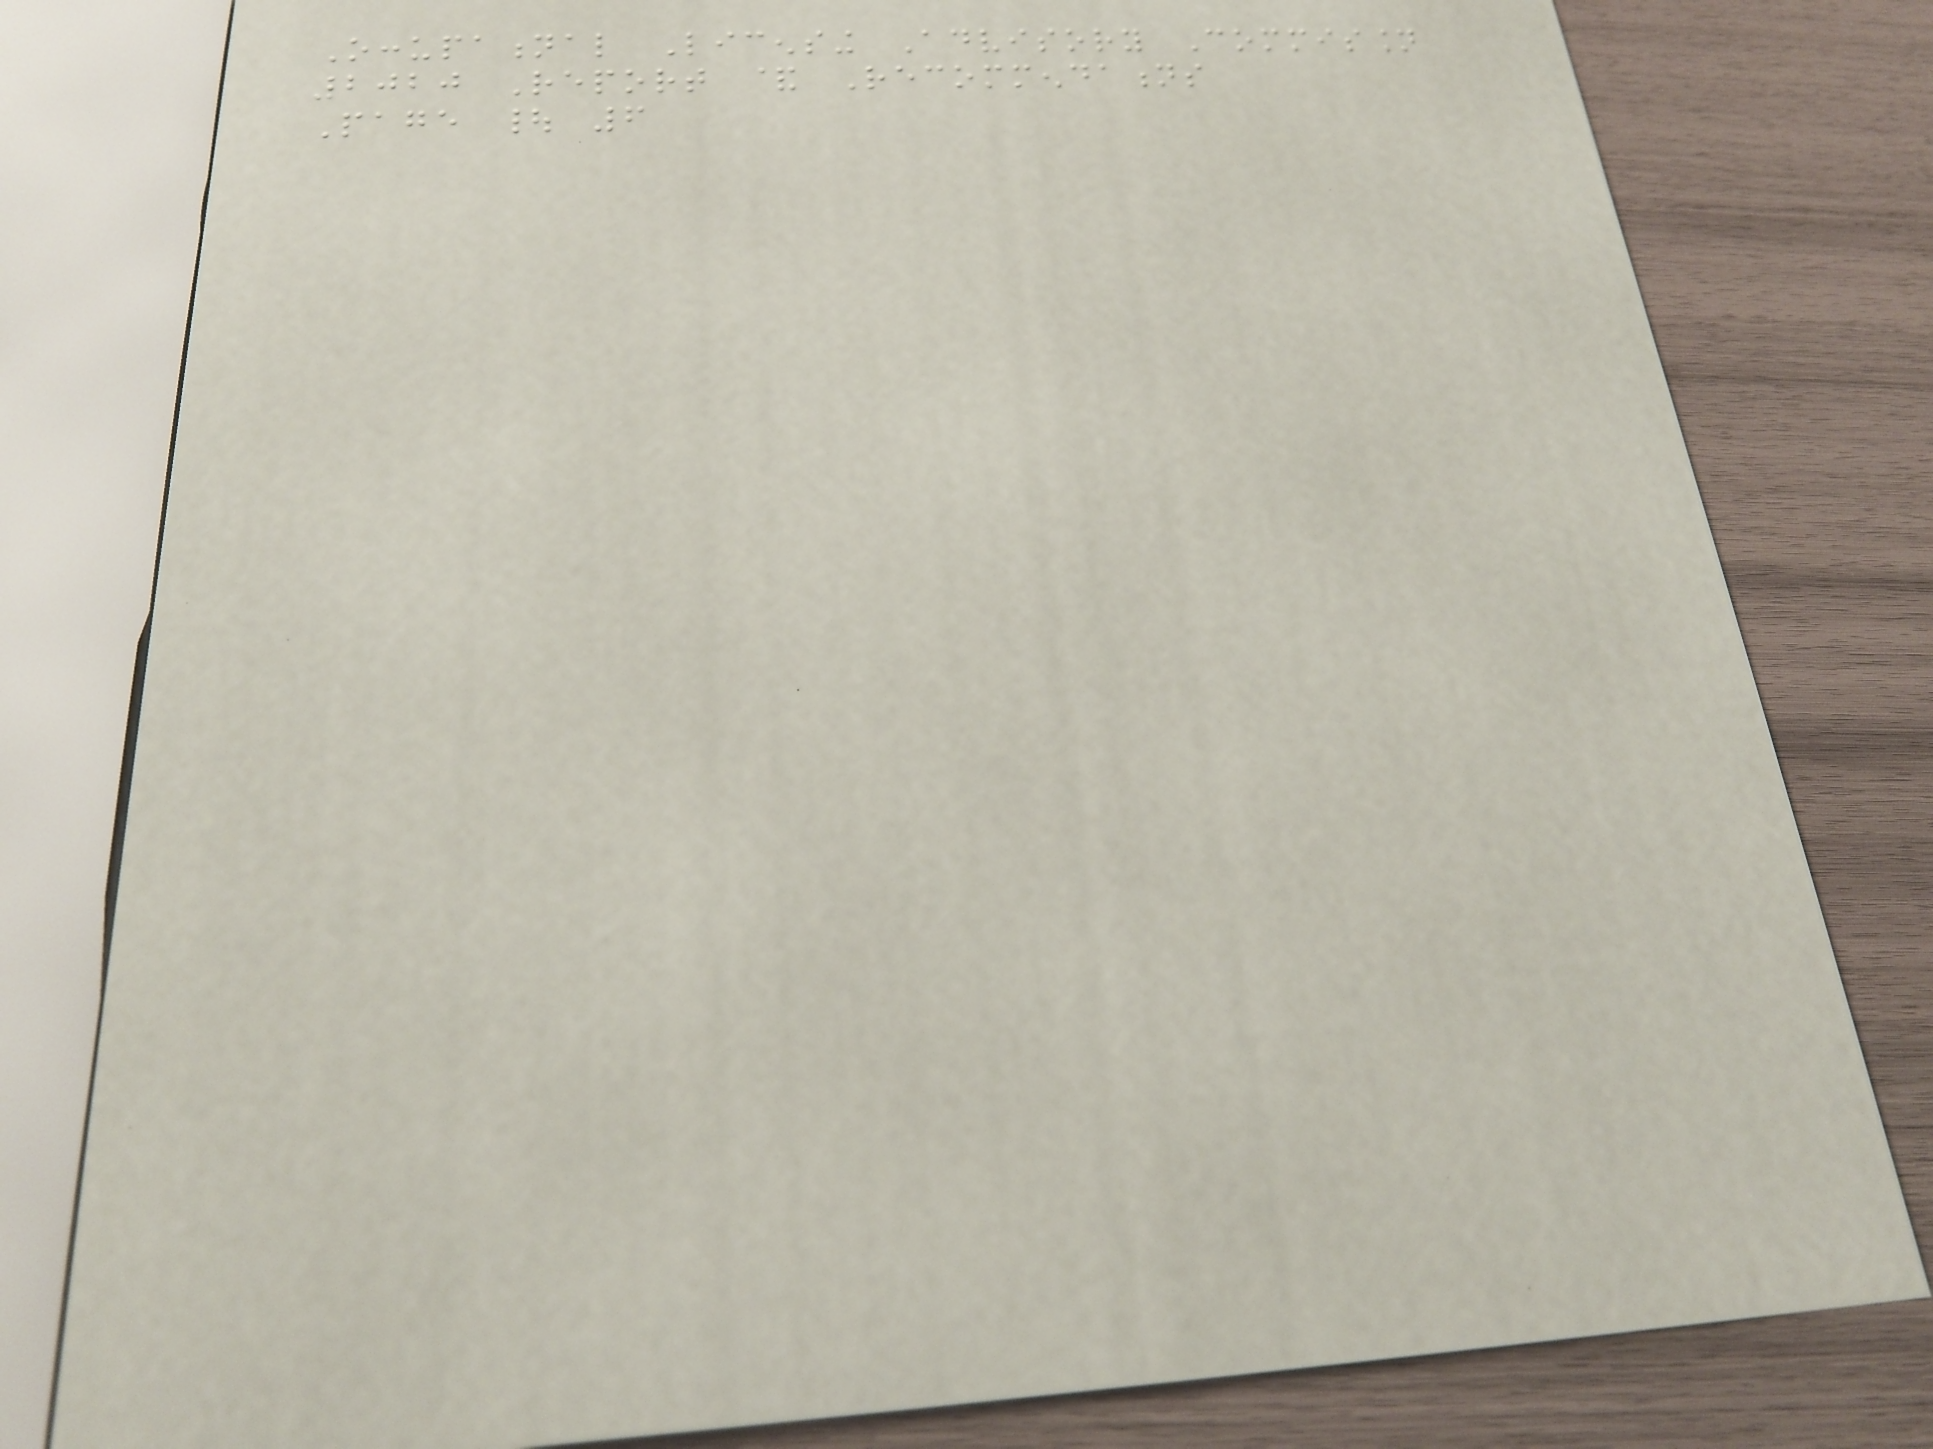Occupational Licensing Advisory Commission
2020 Report & Recommendations
Page | 6
